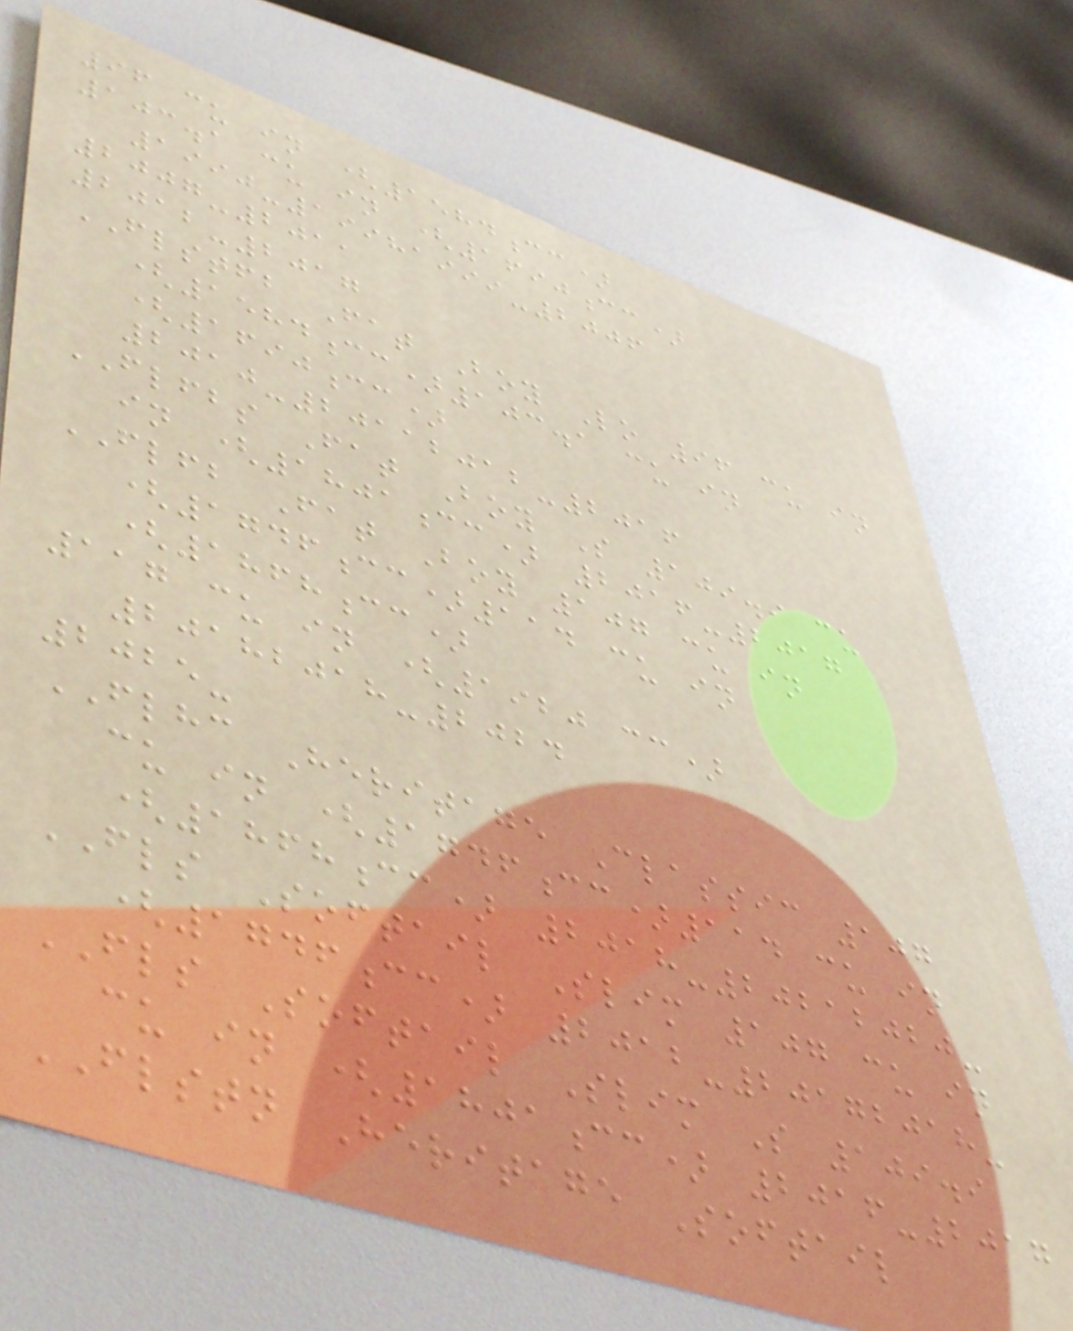96 cu in (1584cc)
103.1 cu in (1690cc)
1990-19981999-2006
2007-2011
2012-2017
FLSTFB Fat Boy Lo 96 cu in
(1584cc)103.1 cu in
(1690cc)
2010-20112012-2016
FLFBS Fat Boy S 109.9 cu
in (1801cc) 2016-2017
FLFB Fat Boy 107 cu in
(1746cc)114 cu in
(1868cc)
117 cu in (1920 cc)
20182018-2024
2025-
FLHC Heritage Classic 107
cu in (1746cc)114 cu in
(1868cc) 2018-20212020-
FLS Softail Slim 107 cu in
(1746cc) 2012-20172018-
FLS Softail Slim S 109.9
cu in (1801cc) 2016-2017
FLSTN Heritage Softail
